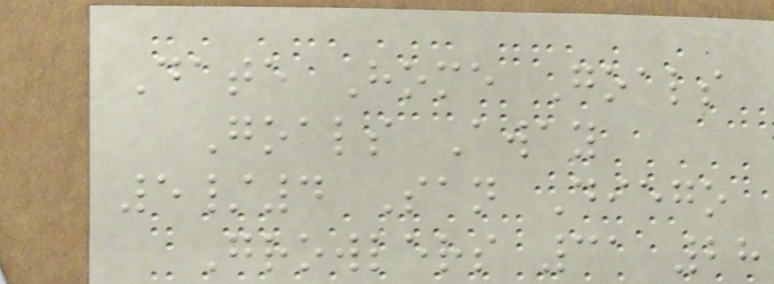Date Home Goals
Goals Away
5/4 San Diego
Growlers 31 28
